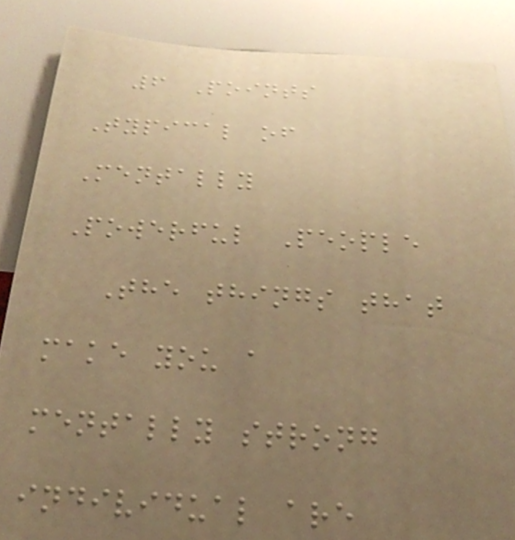6 Points
Typical of
Mentally
Powerful People
The things that
make you a
mentally strong
individual are
